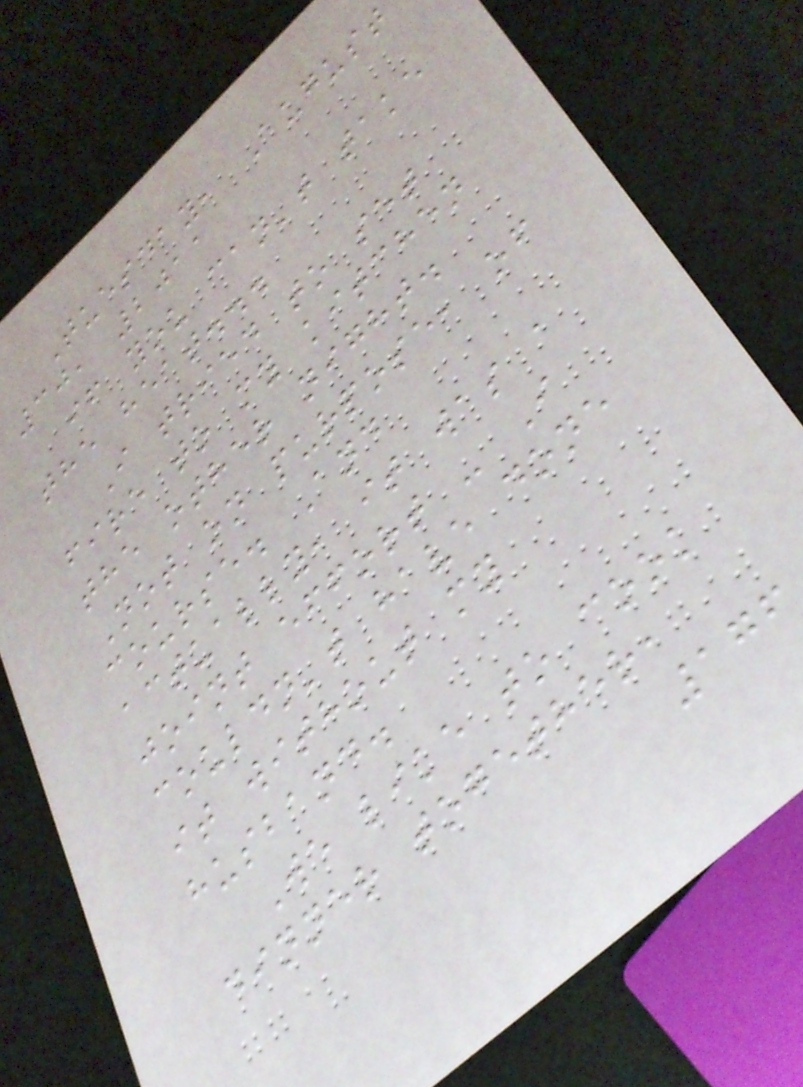Tuesday, August
30, 2011
if you can't take
the heat...
I tried to set
fire to my kitchen
the other night.
Not on purpose, of
course. And
actually, it was a
joint effort - I
couldn't have done
it without my
husband.
We like to cook
dinner together,
176
